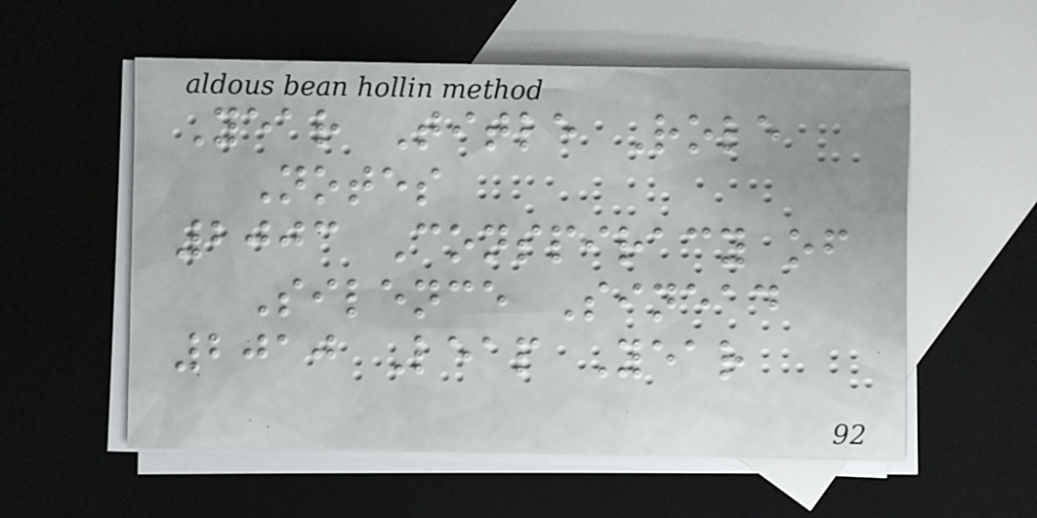Year Title Role
Notes
2003 Conspiracy of
Silence Sinead
2010 Leap Year
